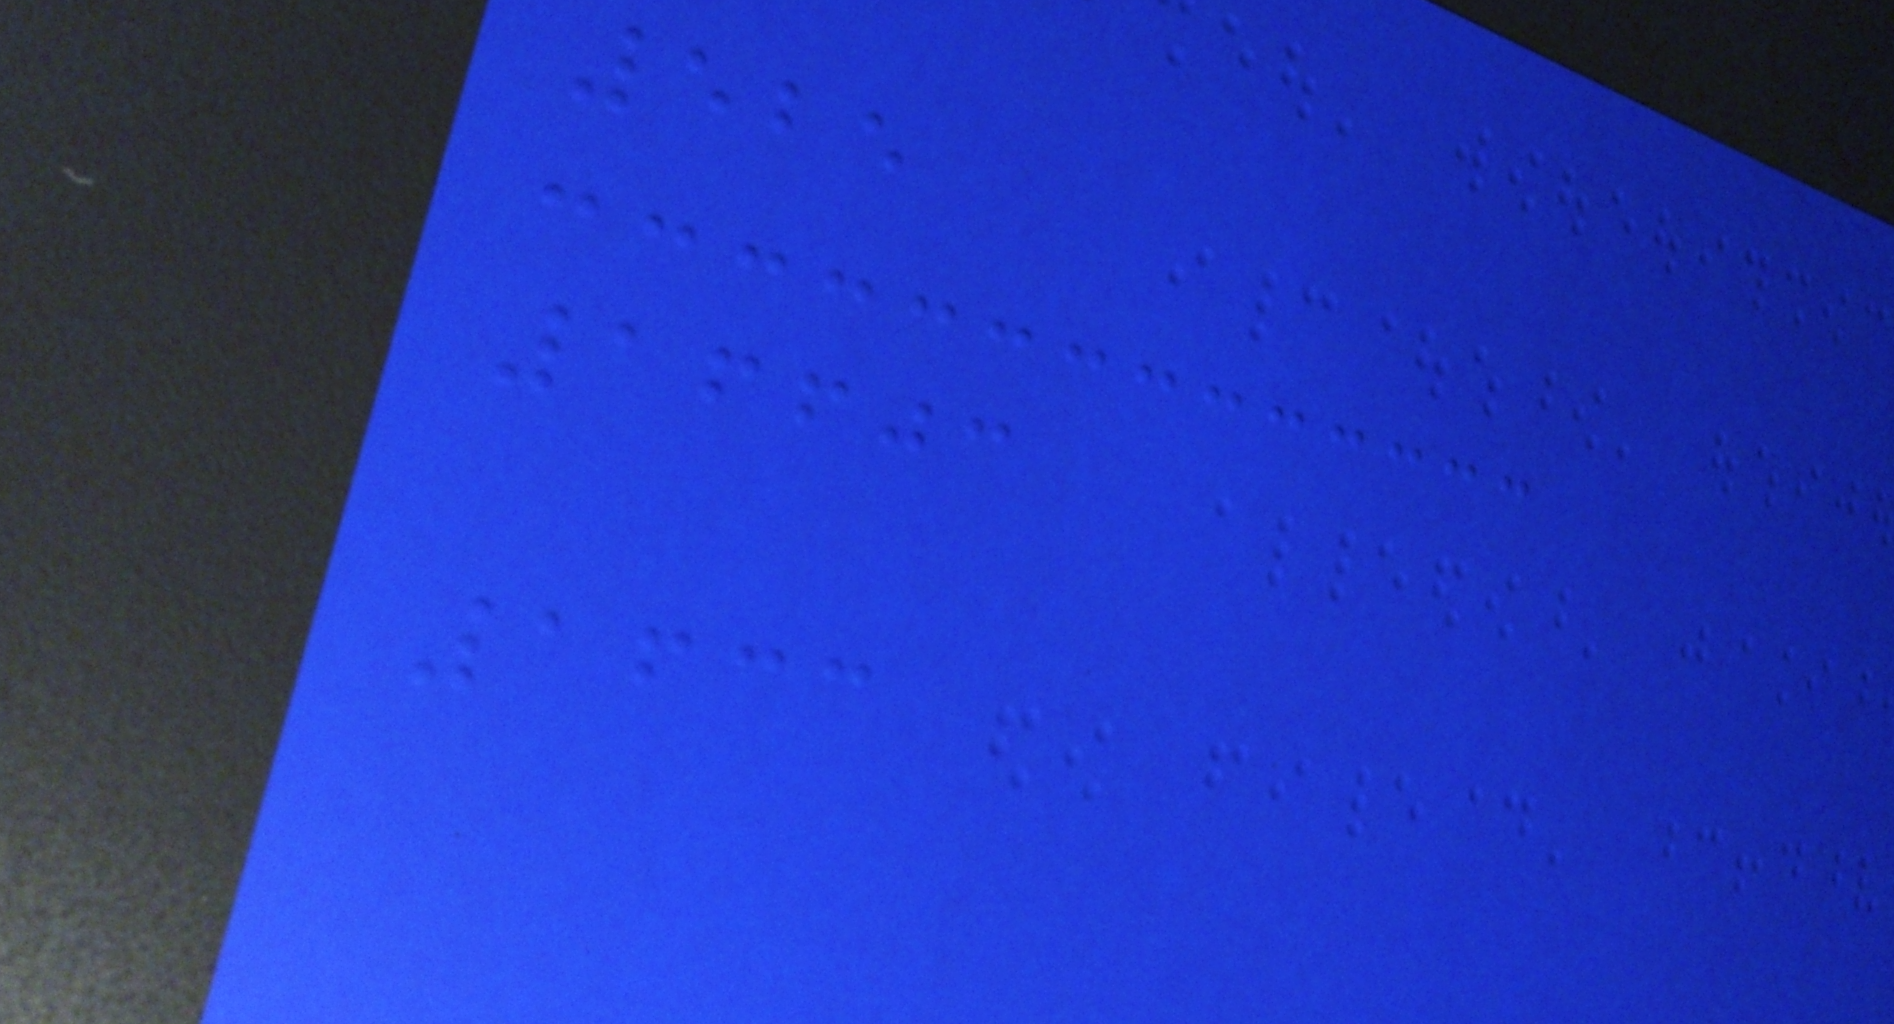525
16603
1633
